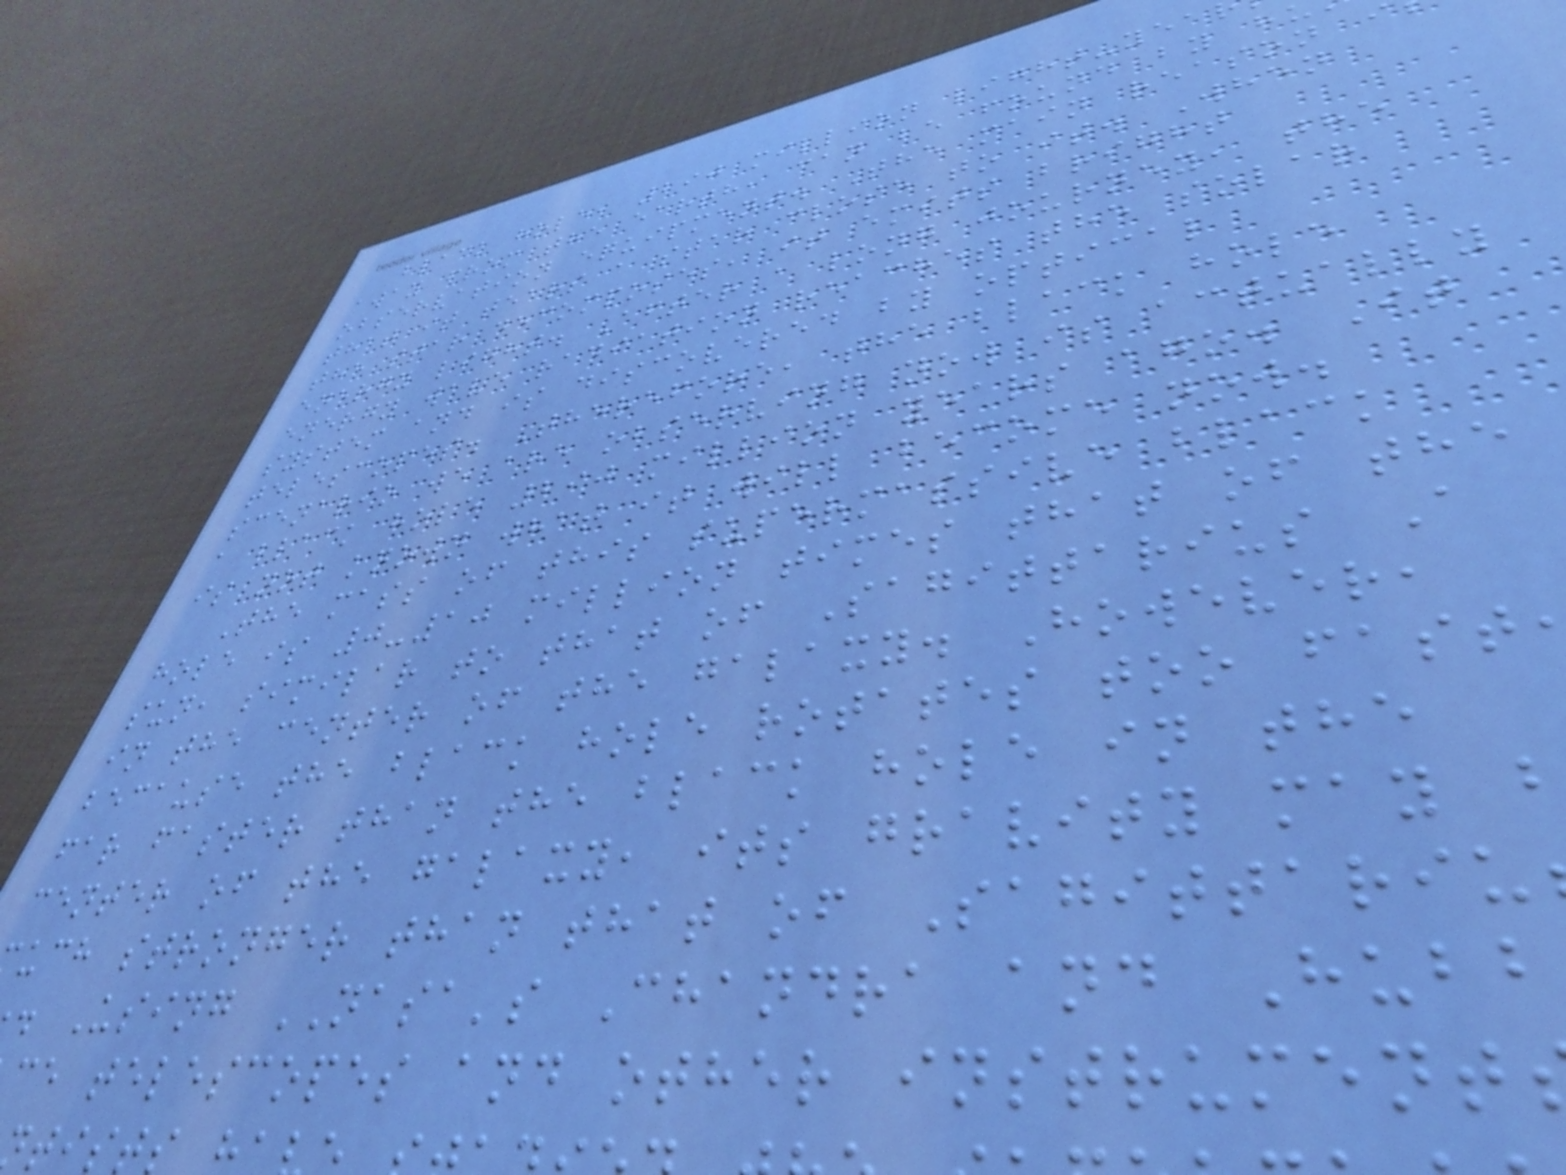black hole, 290 million light-yea
away from the earth, can be found by h
observation equipment. The main reason i
that it tears a star close to it. When
the star decomposes, it emits bright
energy light. After a long journey, the
energy wave radiation reaches the solar
system and is discovered by optical
telescopes. Therefore, the black hole
scenario we are observing now is actually
a black hole 290 million years ago. It
is not known what it will become now.
The mass of this supermassive black
hole is 0-10 million times that of the
sun, similar to that of Sagittarius A
in the center of the galaxy. However,
because the black hole rotates too fast
far faster than the black hole in the
center of the galaxy, its gravity may
uch stronger than that of Sagittariu
. Using NASA's Chandra and Hubb
ce telescopes and other instrument
